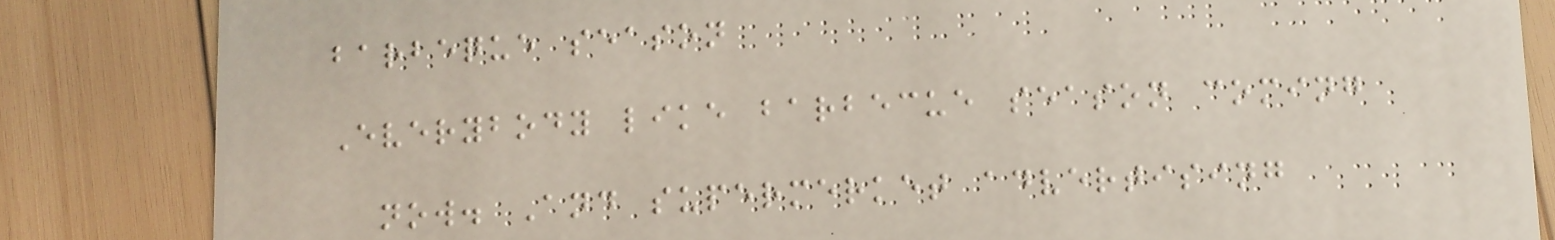barbeque season
Everybody like barbecue season coming
now. And supermerket advertising
